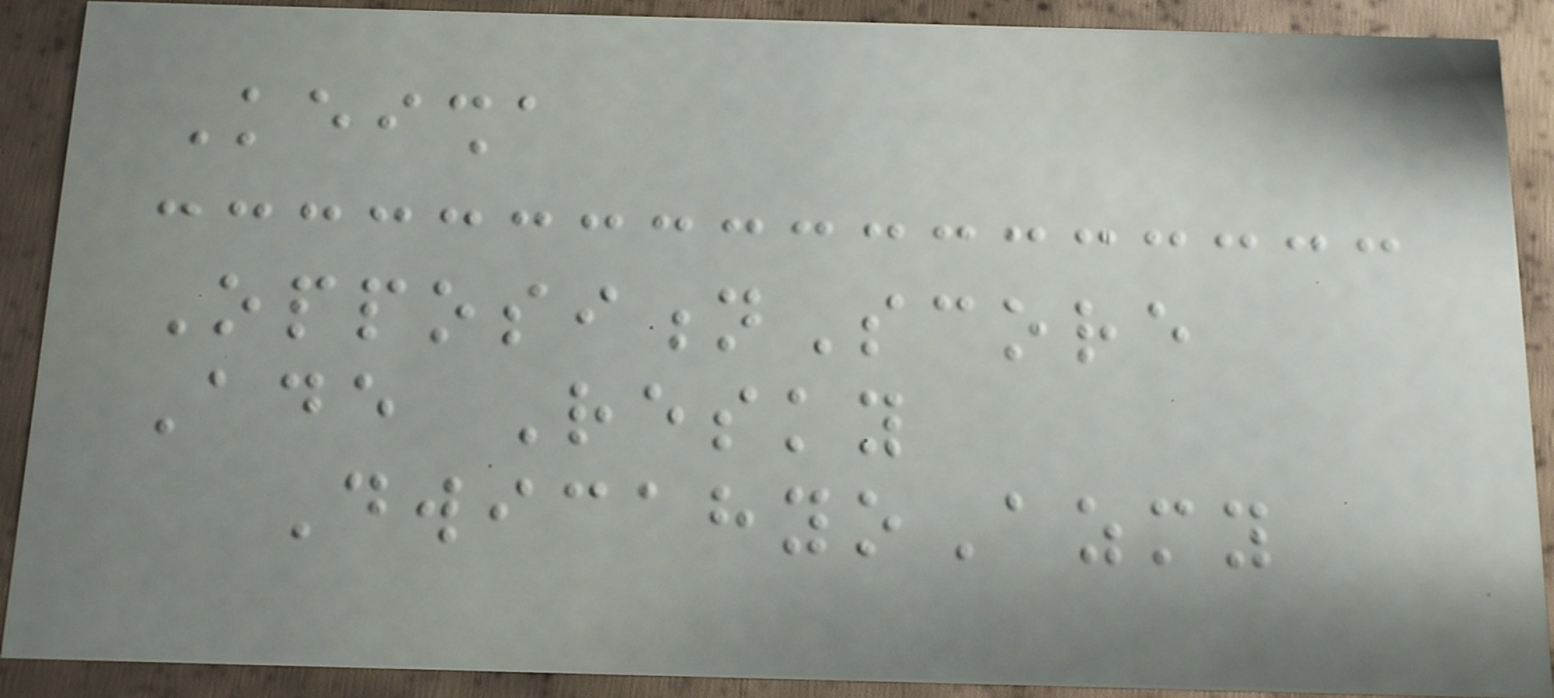Keisha
OppositionScore
Ade Resky
DwicahyoAzmy
